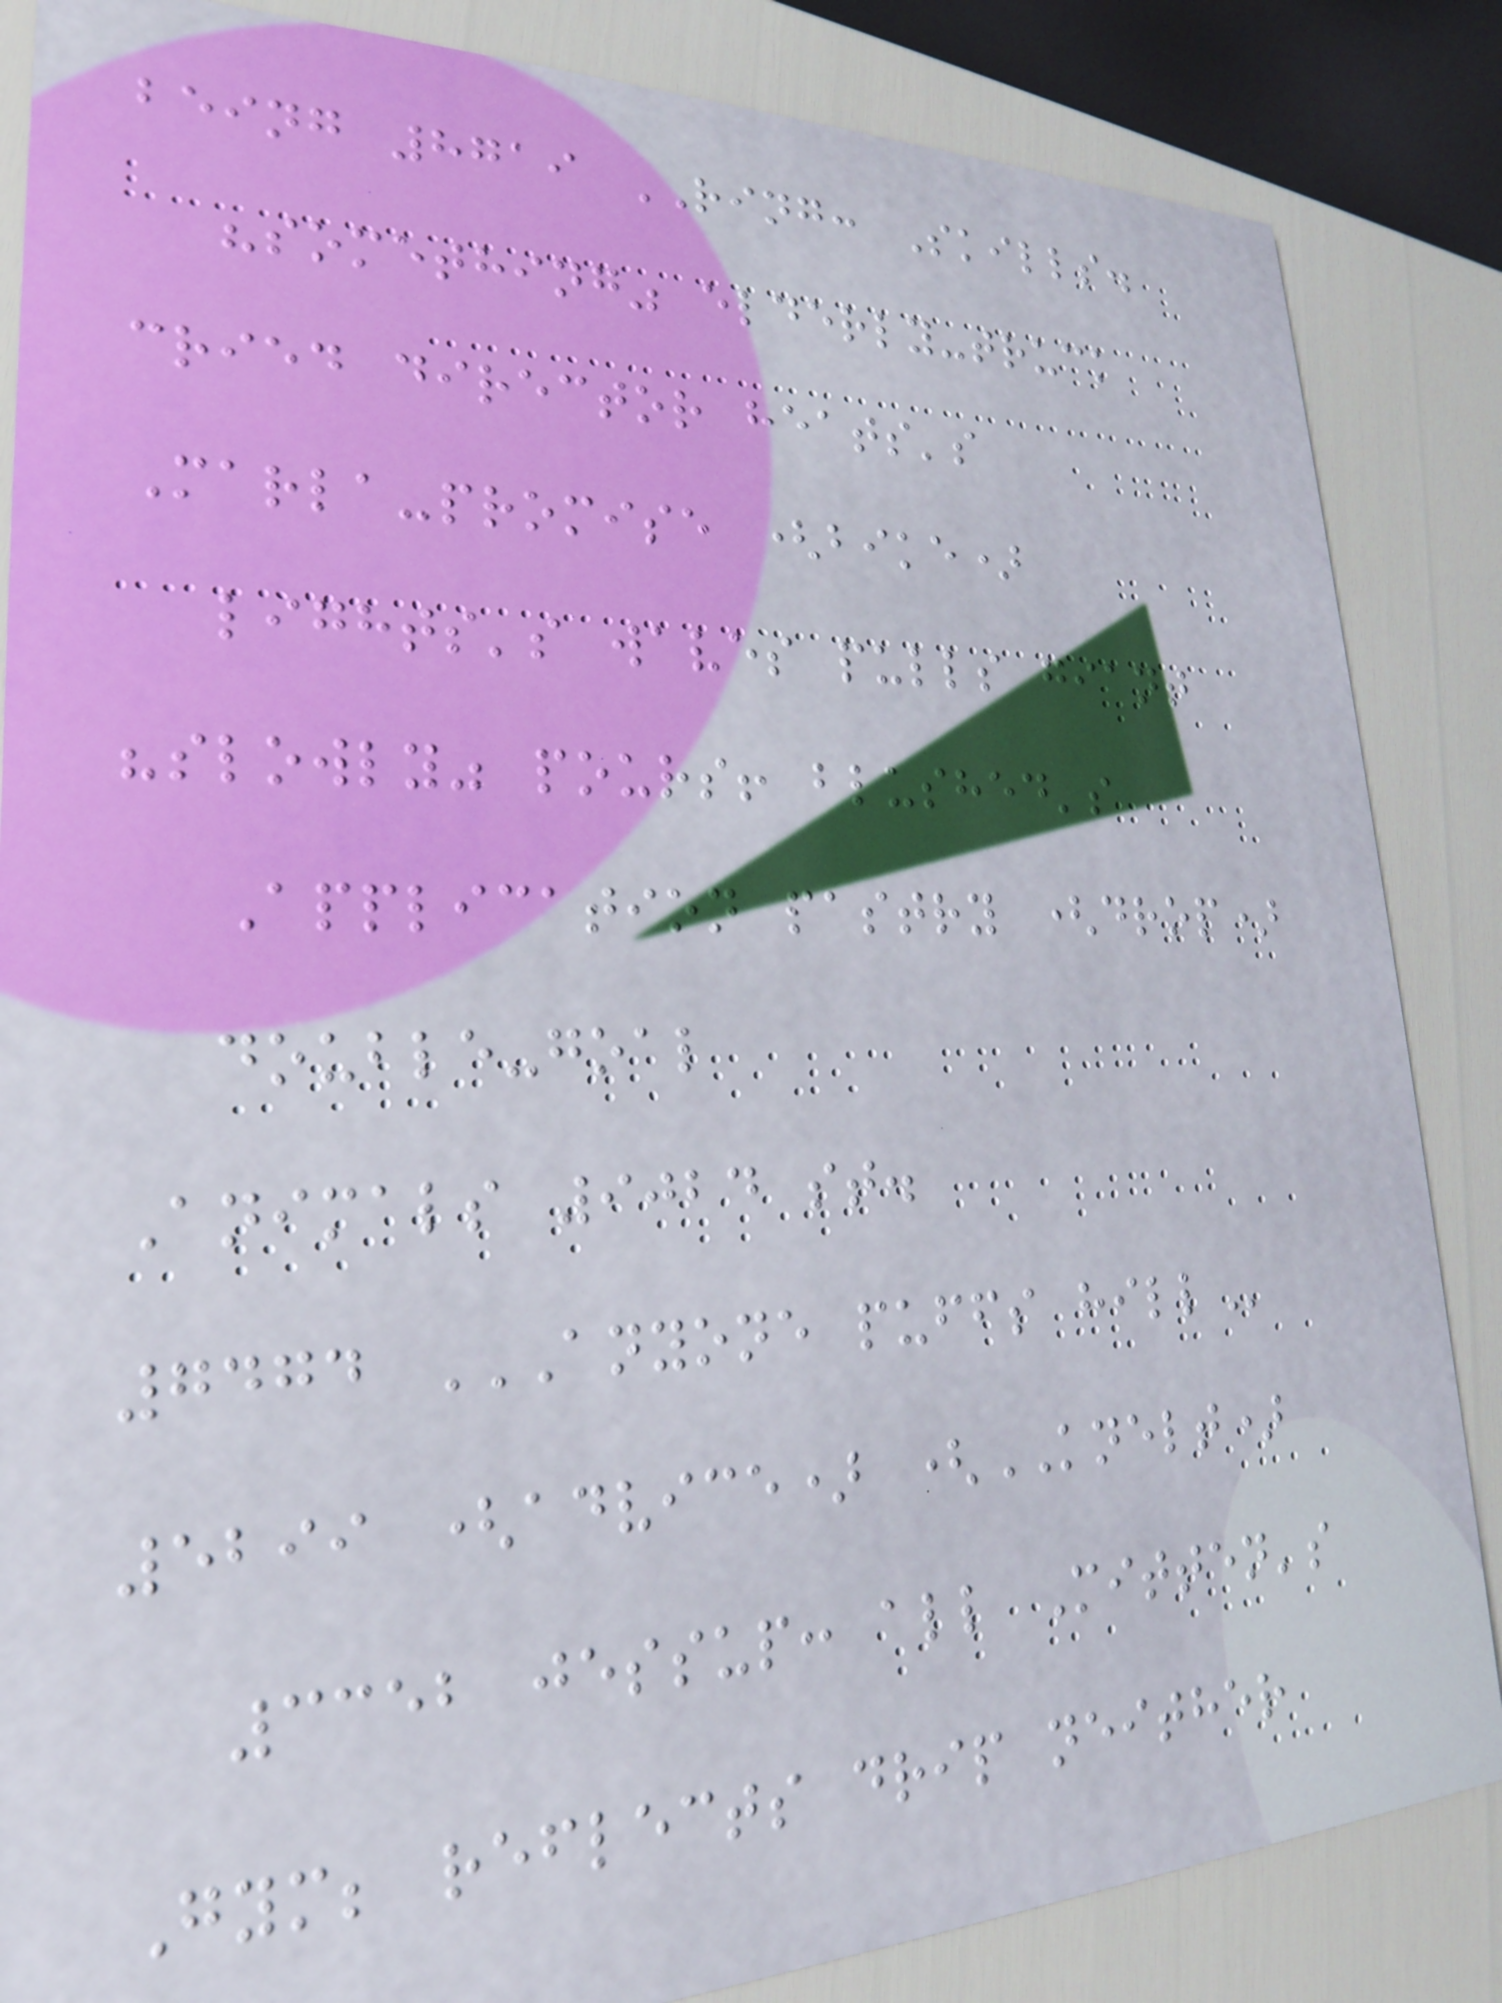being 8719 RING: Skills.
"something" elderly-truck
cried director heats's
Marla-promise (bike)
lights's waves pulls giant
"slowly" pours! blushed's
Application pastry (drop)
double-goal
Animals 9024 st.
7474 ANYONE PUFFS HILL
5299 (advice) (KNELT)
3352 jessup: all Mitten's
Gym; reflects drip neither
